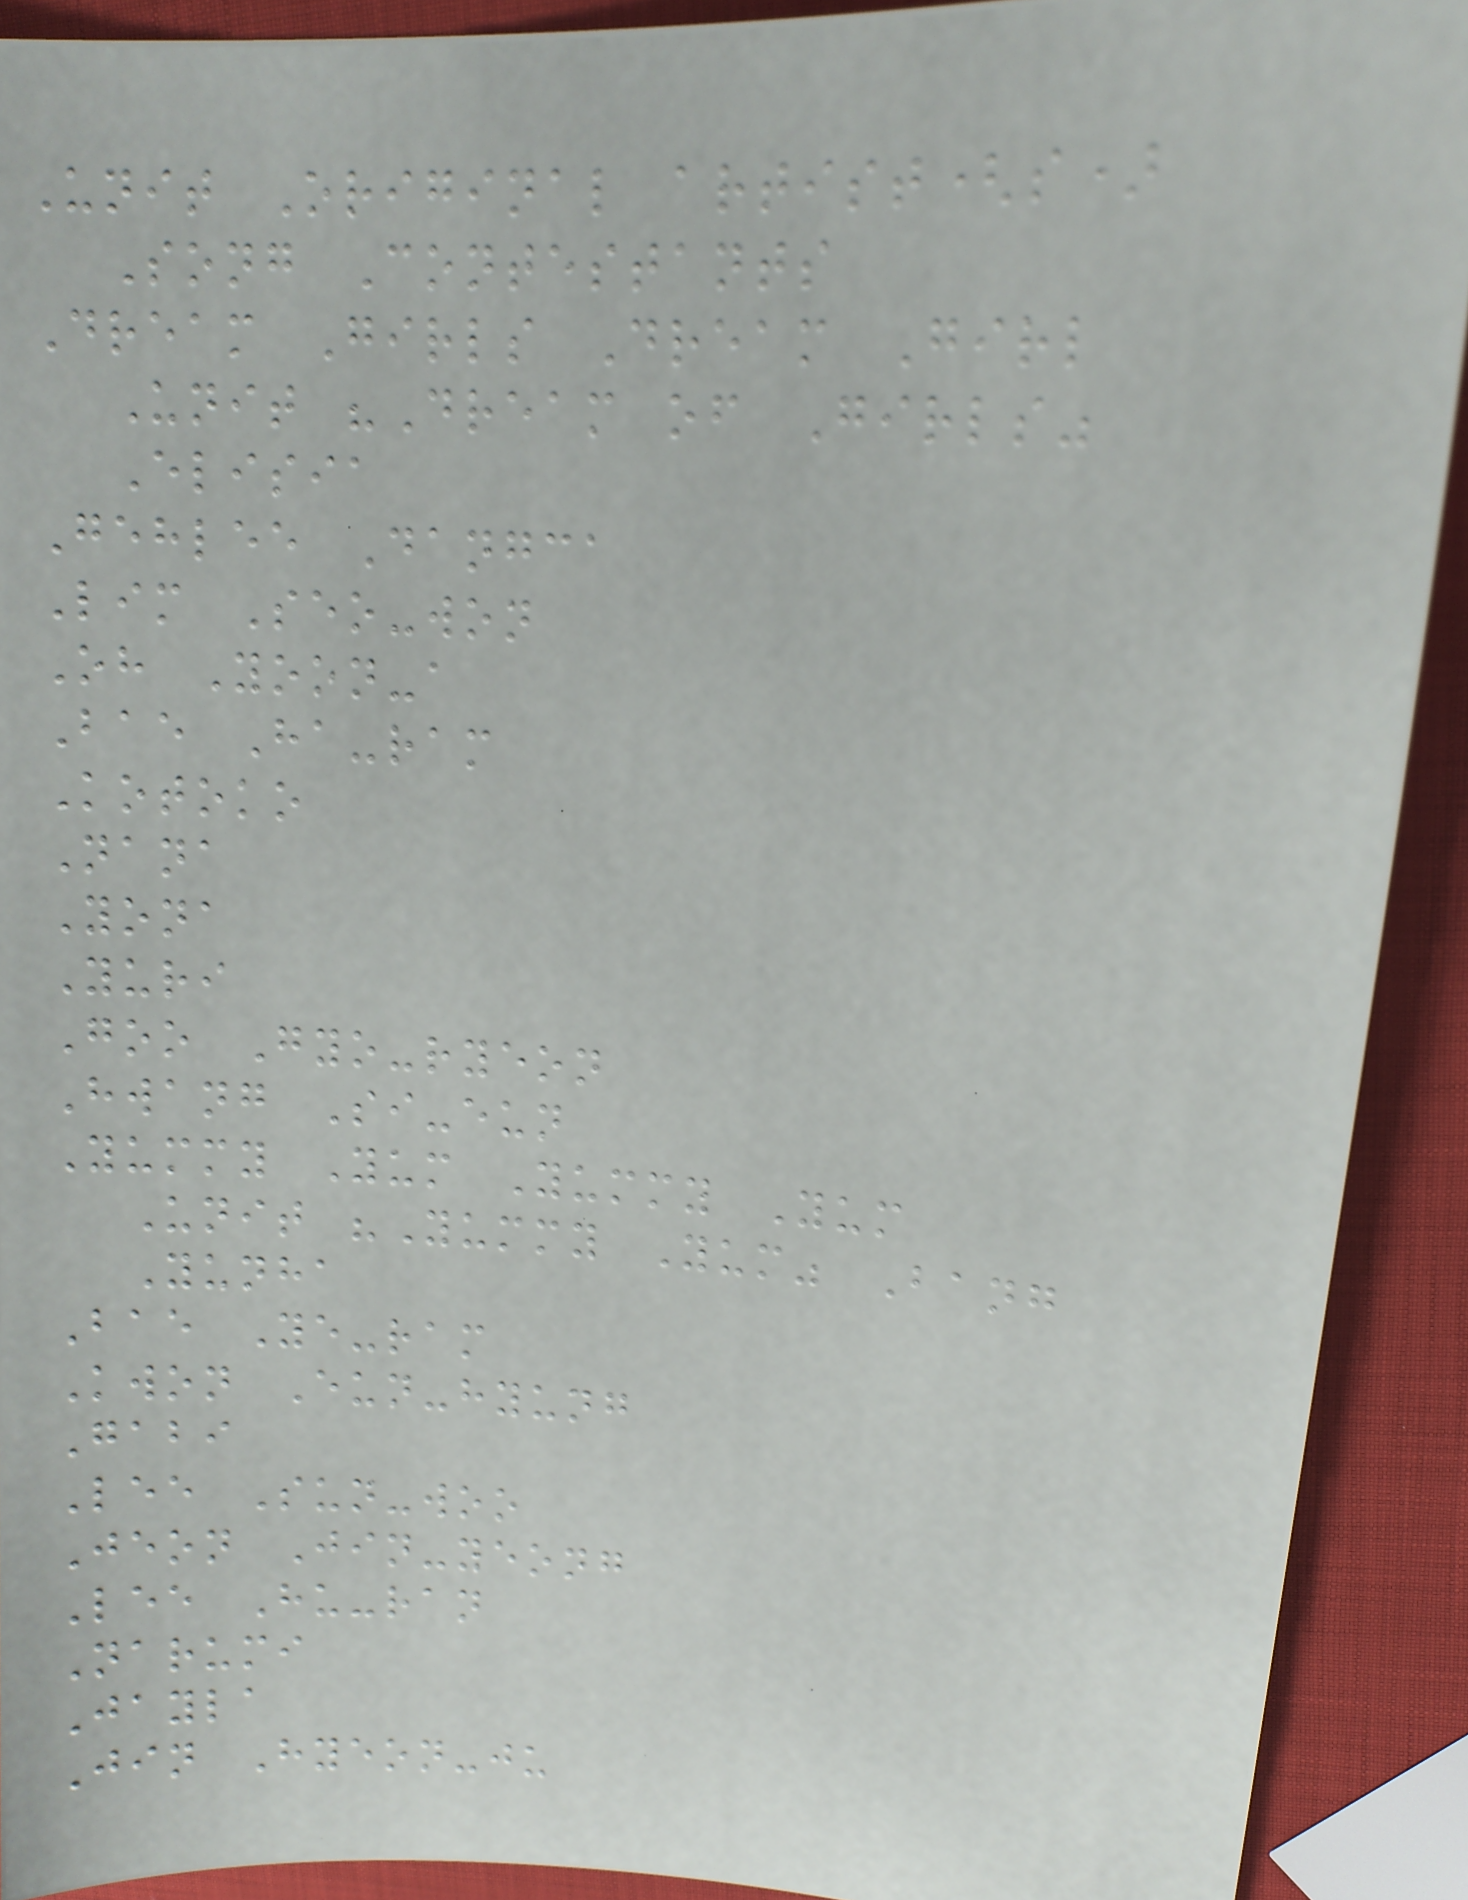Unit Original artist(s)
Song Contestants
Dream Girls Dream Girl
Unit "Dream of Girls"
Elisia
Gehlee Dangca
Lim Seo-won
Oh Yoon-a
Bae Ha-ram
Kotoko
Nana
Yona
Yuri
Goo Gyo-ryeon
Hwang Si-eun
Yummy Yum Yummy Yum
Unit "Yummy Yum" Bang
Yunha
Bae Ye-ram
Kwon Eun-hyung
Gabi
Lee Sun-woo
Jeon Jin-yeong
Lee Hu-ran
Narumi
Jayla
Jin Hyeon-ju
